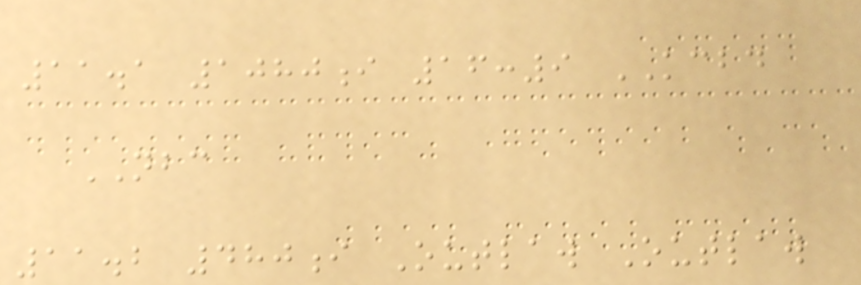11.1 1080i 16:9 KCBD
NBC
11.2 480i Outlaw Outlaw
